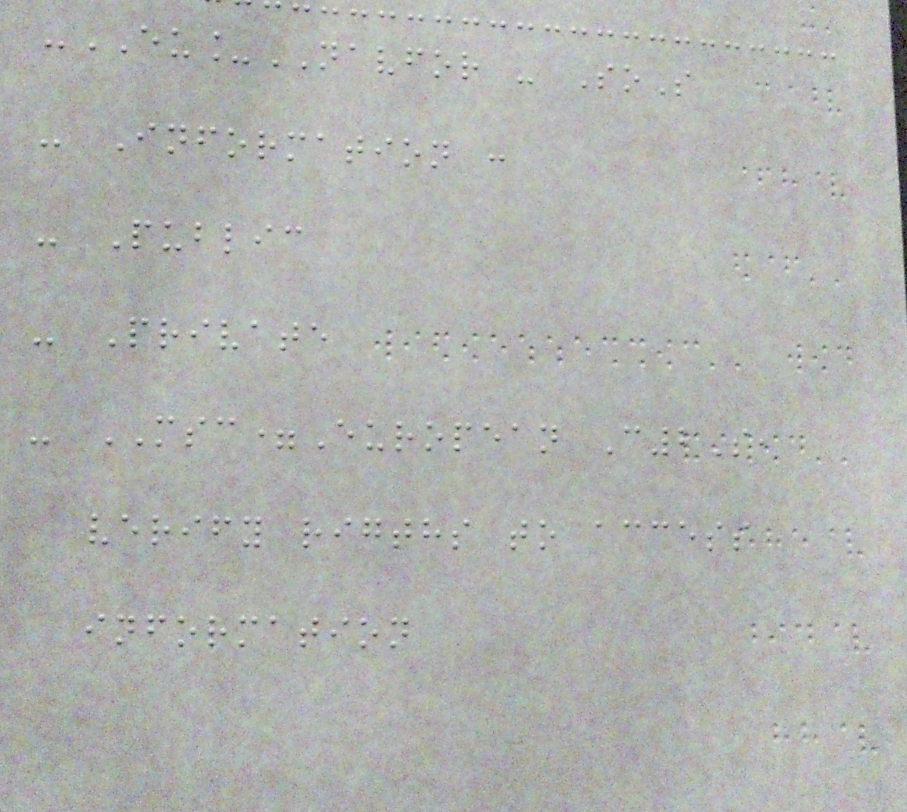-EU_NAVFOR - SoS
- Information :
- Public
- Private
- MSC=European C2S,
verify rigths to access
information
